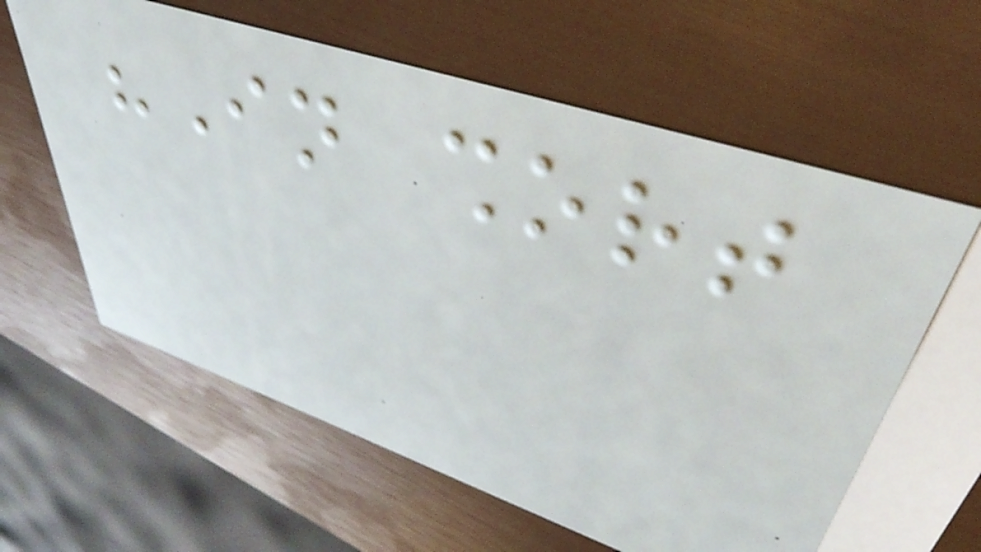"In short
